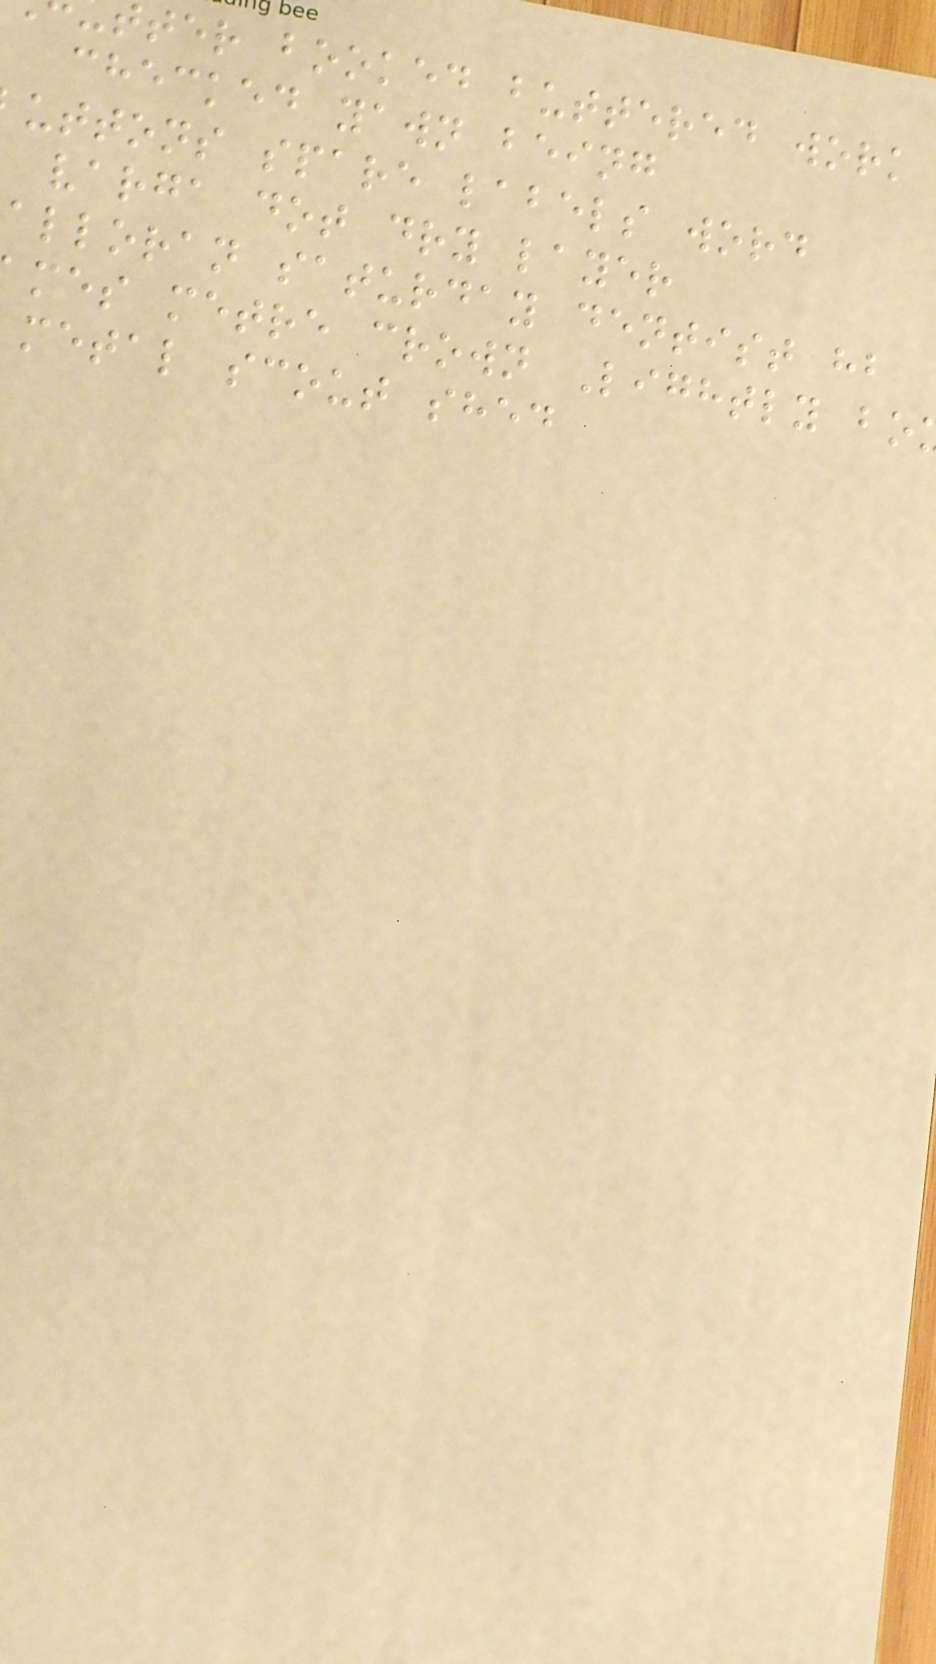ter booked buttered work
checked yawn being
uttons spare labels word
varga dot dry layer
alloran saturday dentist hb
mes metre crown Lightly bo
metal scout shed
